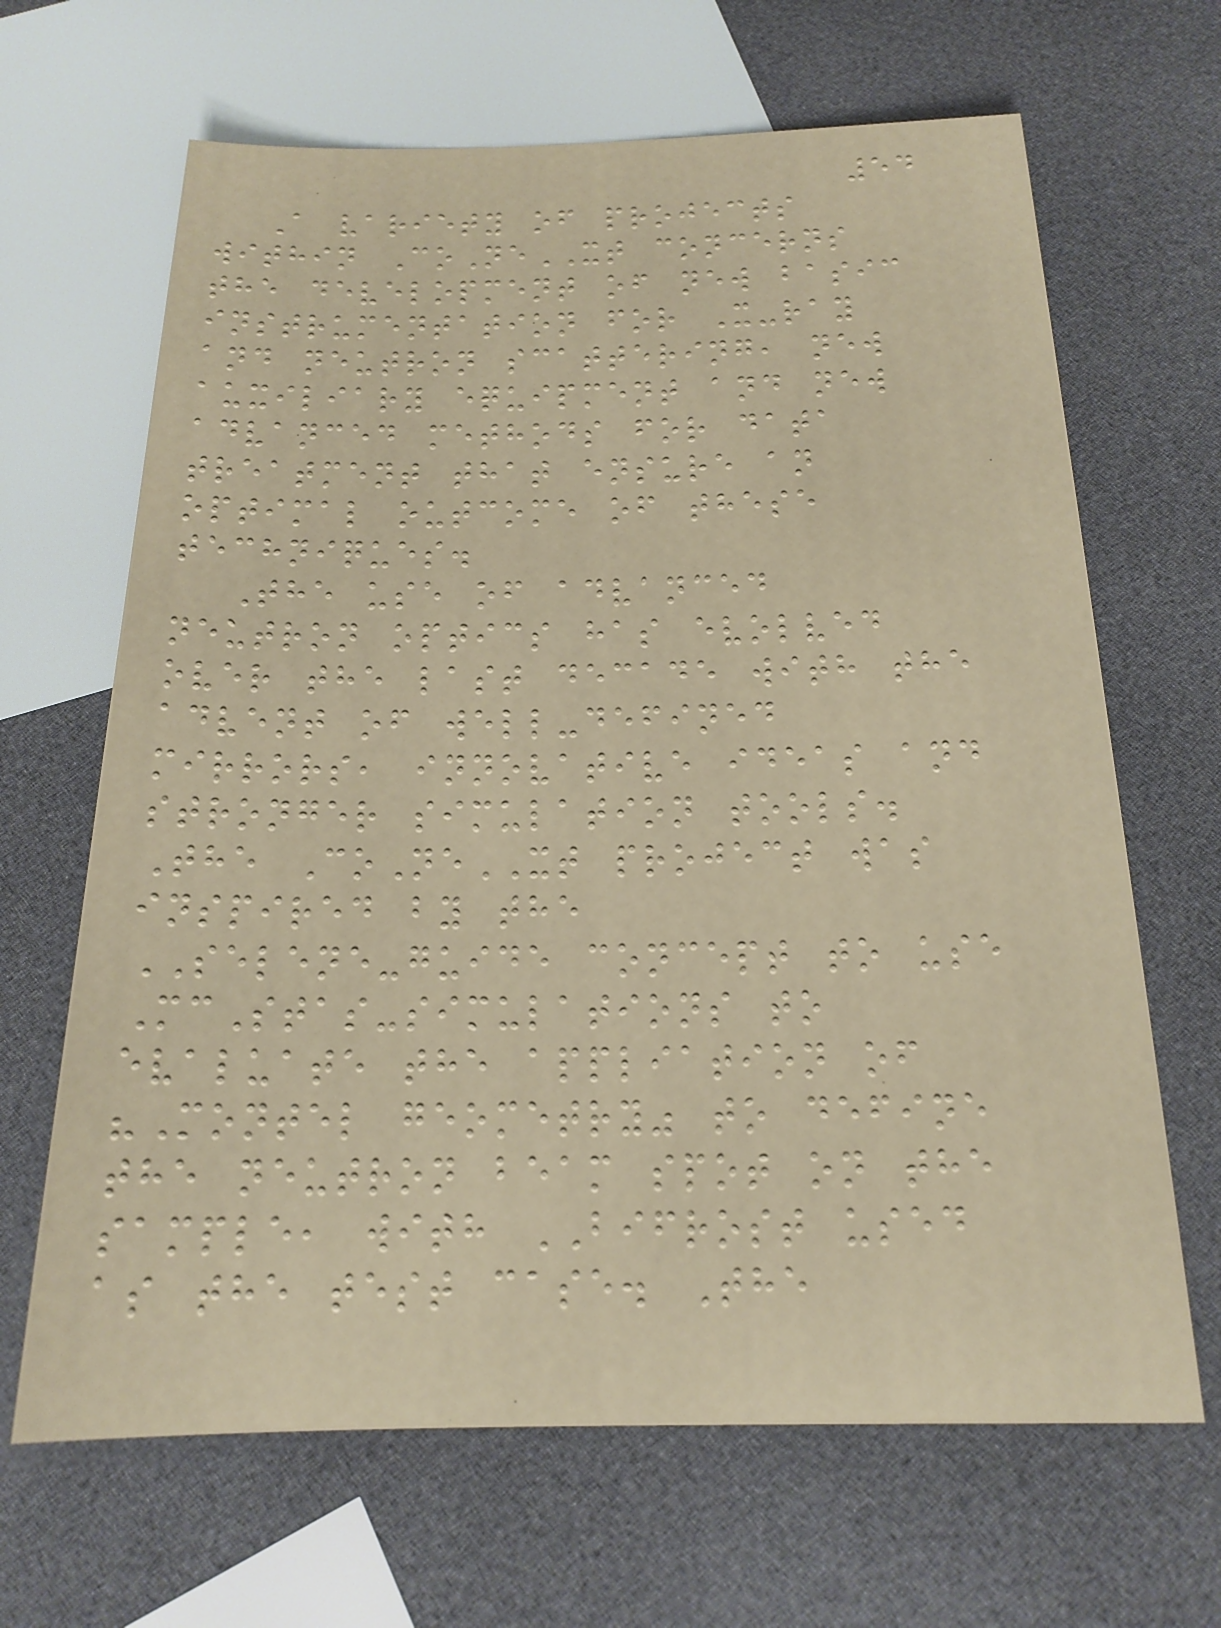54
A variety of projects
within CoNeXT concerns
the development of new basic
instrumentation for X-ray
and neutron scattering, new
auxiliary equipment and new
advanced methods for data
treatment that ensure an
optimal outcome of these
techniques.
The use of advanced
neutron optics has evolved
over the last decade with the
advent of well-defined
mirrors, innovative ideas and
stronger simulation tools.
The CoNeXT project was
inspired by the
SELENE-guide concept to use
McStas-simulations to
evaluate the appliation of
"Montel geometry" to define
the neutron beam spot on the
sample, with BIFROST used
as the test case. The
